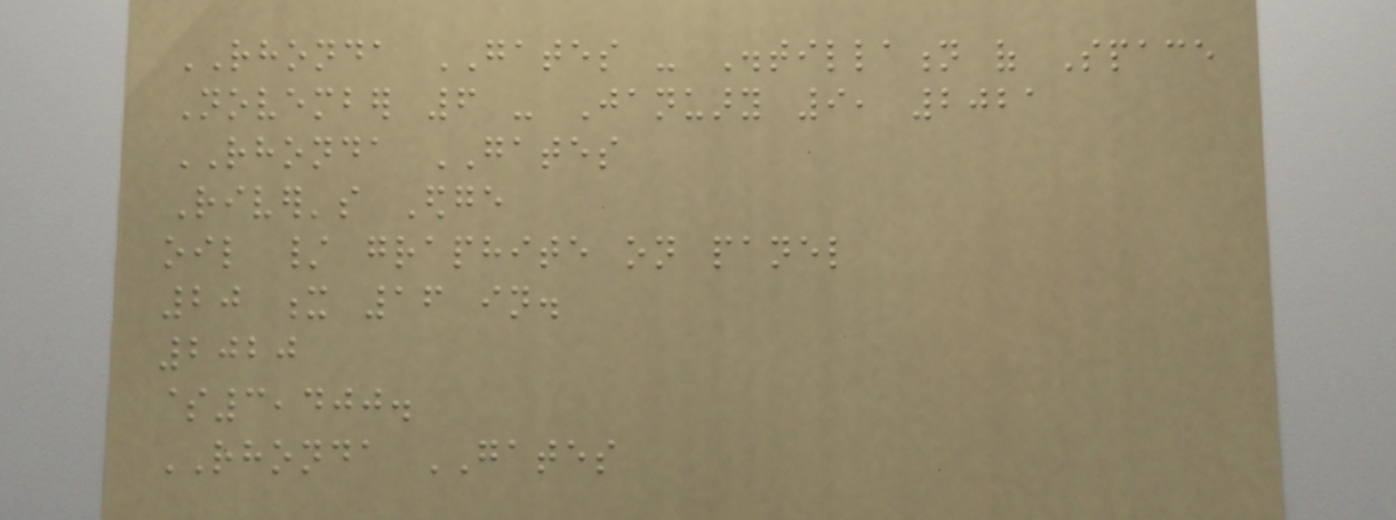RHONDA GATES - Distillation of Space
November 6 - January 9, 2021
RHONDA GATES
River's Edge
oil / graphite on panel
20 x 16 in.
2020
$3,400.
RHONDA GATES
